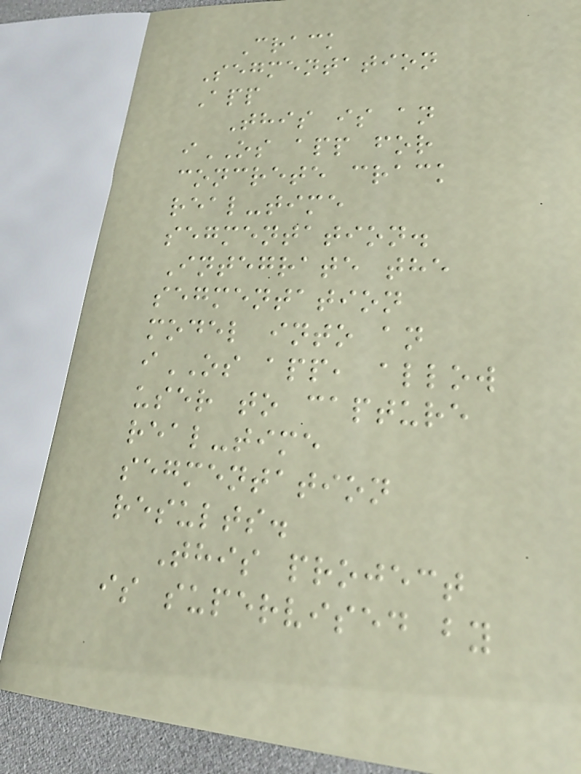Crack
Segmentation
App
This is an
iOS app for
concrete crack
real-time
segmentation.
Integrate the
segmentation
model into an
iOS app, allow
user to capture
real-time
segmentation
results.
This project
is supervised by
